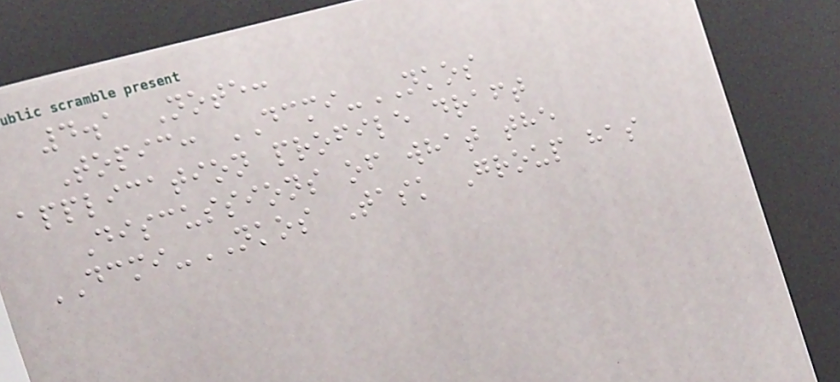4.1 Note:
Topic: DCMI-NKOS
application profile draft
Discussions of what the
DCMI-NKOS Task Group has
